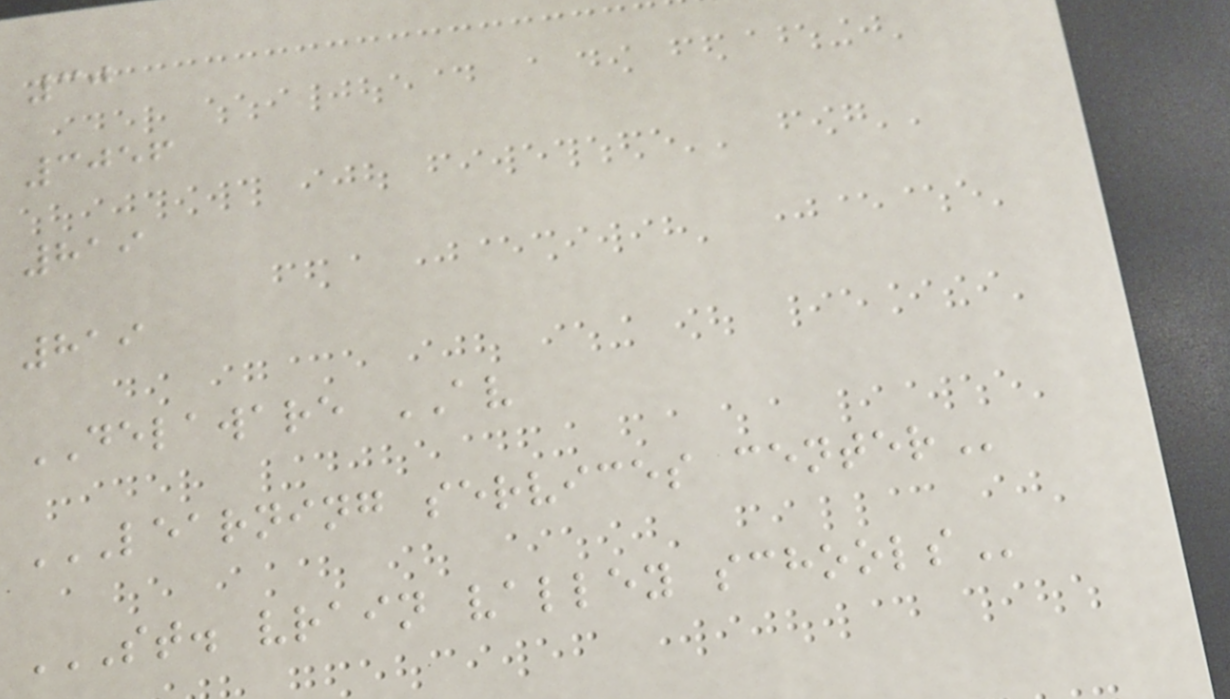30
3056
819
819
DELAWARE AV
LEARNING SERVICES CENTER
ST. VRAIN VALLEY SCHOOLS
